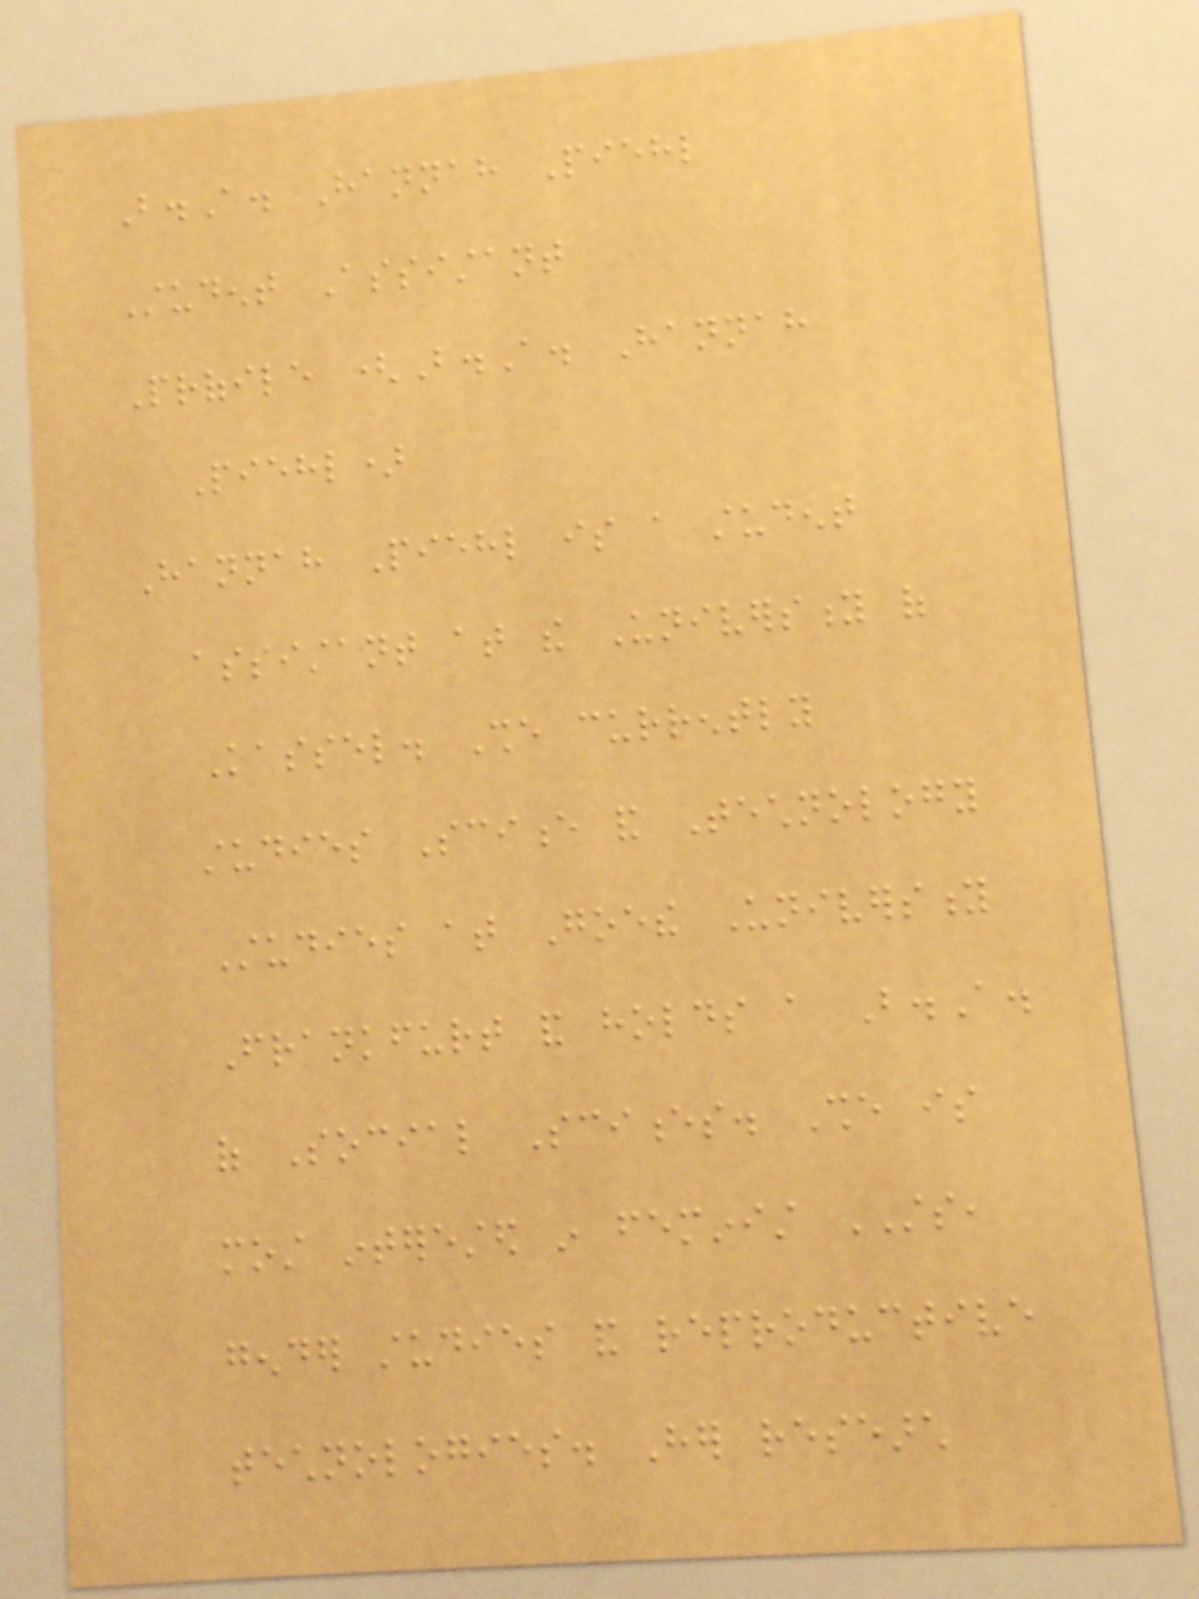B.A. Hannah Piehl
Student Assistant
Profile (B.A. Hannah
Piehl)
Hannah Piehl is a student
assistant at the University of
Kassel. She currently
studies Science and Technology
Studies at Goethe University
Frankfurt and holds a B.A.
of Social Sciences. She is
most interested in feminist STS,
gender studies and reproductive
technologies. Her research
